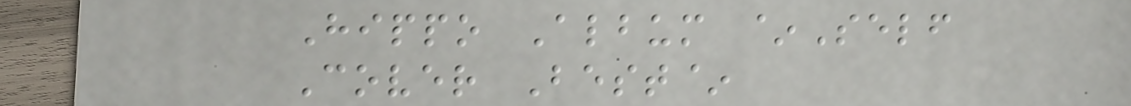Hippo Album ~Self
Cover Best~
